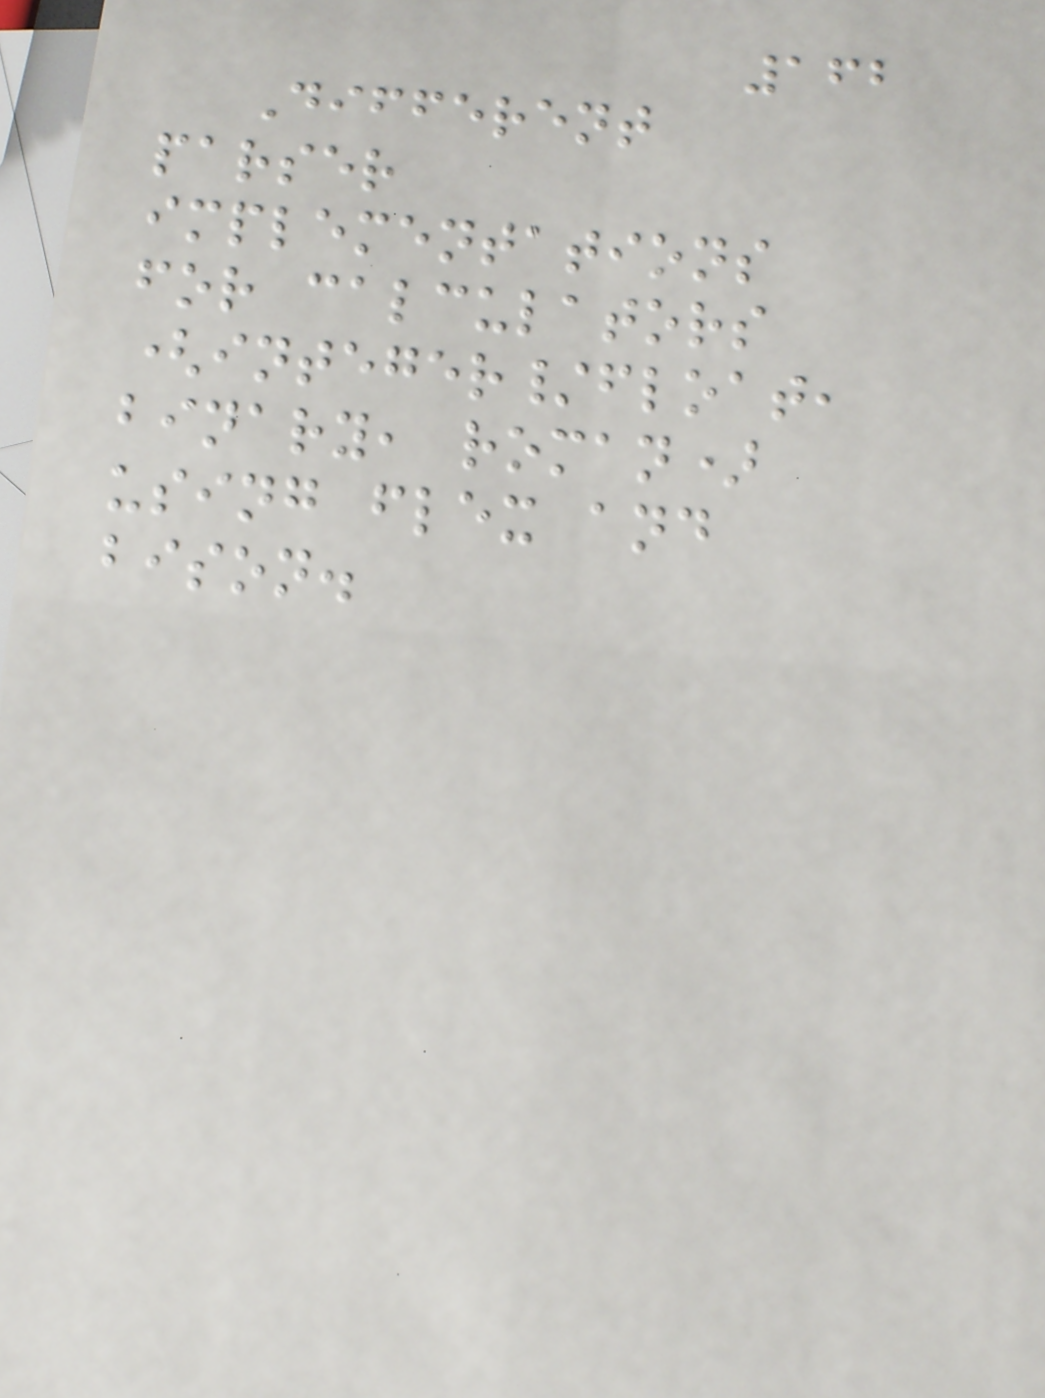162
Different
parser
implementations
for calculators
(integer/float,
binary, roman)
using flex and
bison.
